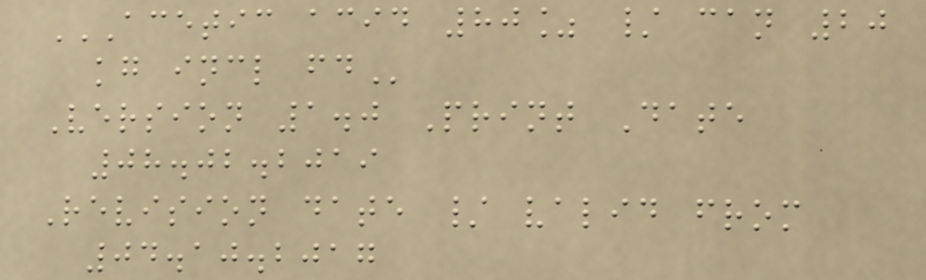ACETIC ACID 80% / CAN 20
KG INCL FD
Version 1.0 Print Date
08.02.2019
Revision date / valid from
04.10.2017
